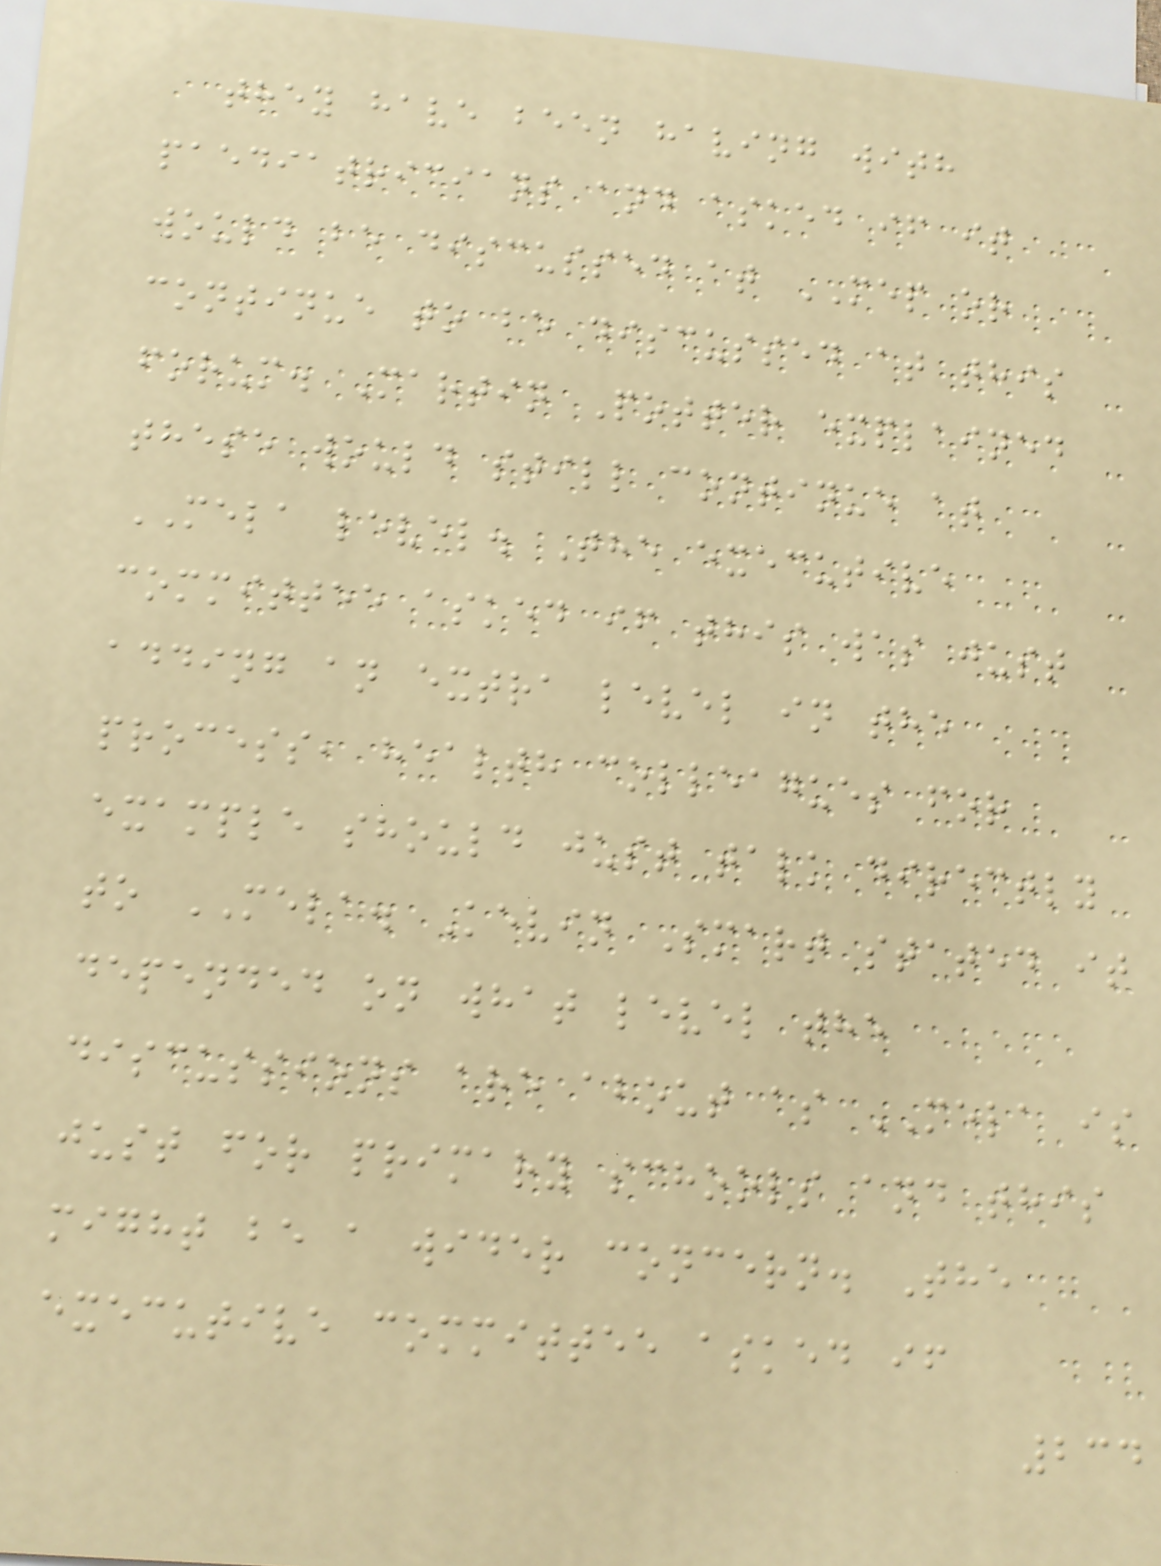they have been having with
paediatricians and asked if it
would be discussed at MEP or
continue to be discussed at this
forum. Martin Potter explained
these would still continue at
MELA level. The executive
committee asked if this was just
adding an extra level in the
process, health colleagues for
example should just talk directly
to MELA. Kevin Smart stated it
depended on what level the
discussions are about as MELA is
just for primary schools and this
might be a wider concern. The
executive committee asked if
234
